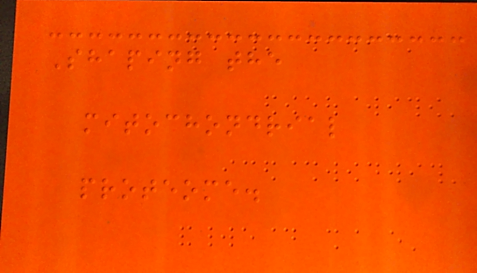Shaping the
mitochondrial
proteome.
